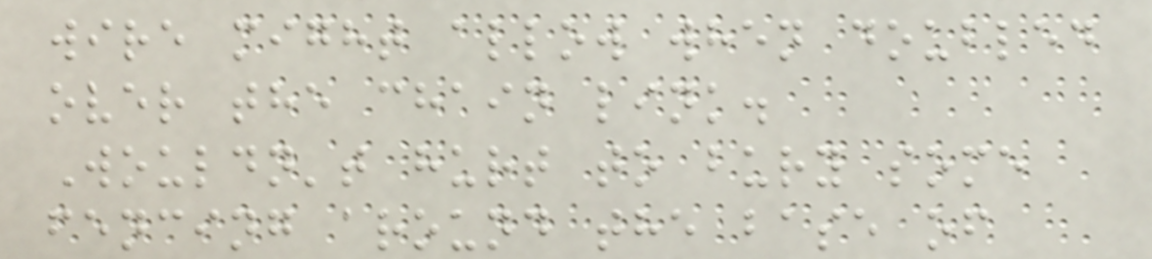wire might allow when doubled
over the chain link.
Wouldn't hurt to bury some
fencing around the base of
